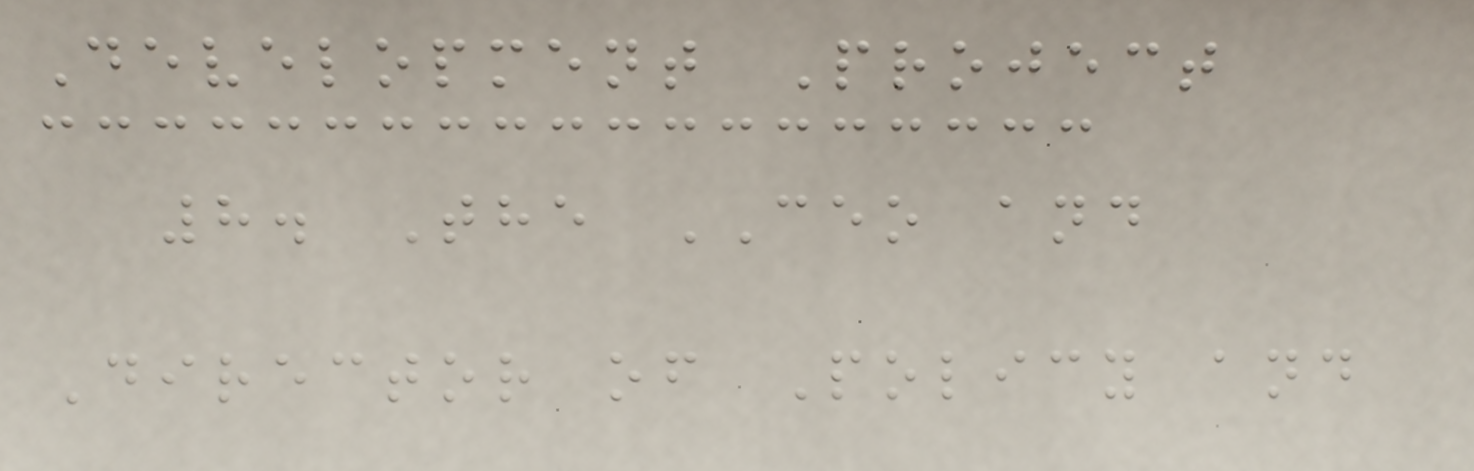Development Project
8. The CEO and
Director of Policy and
